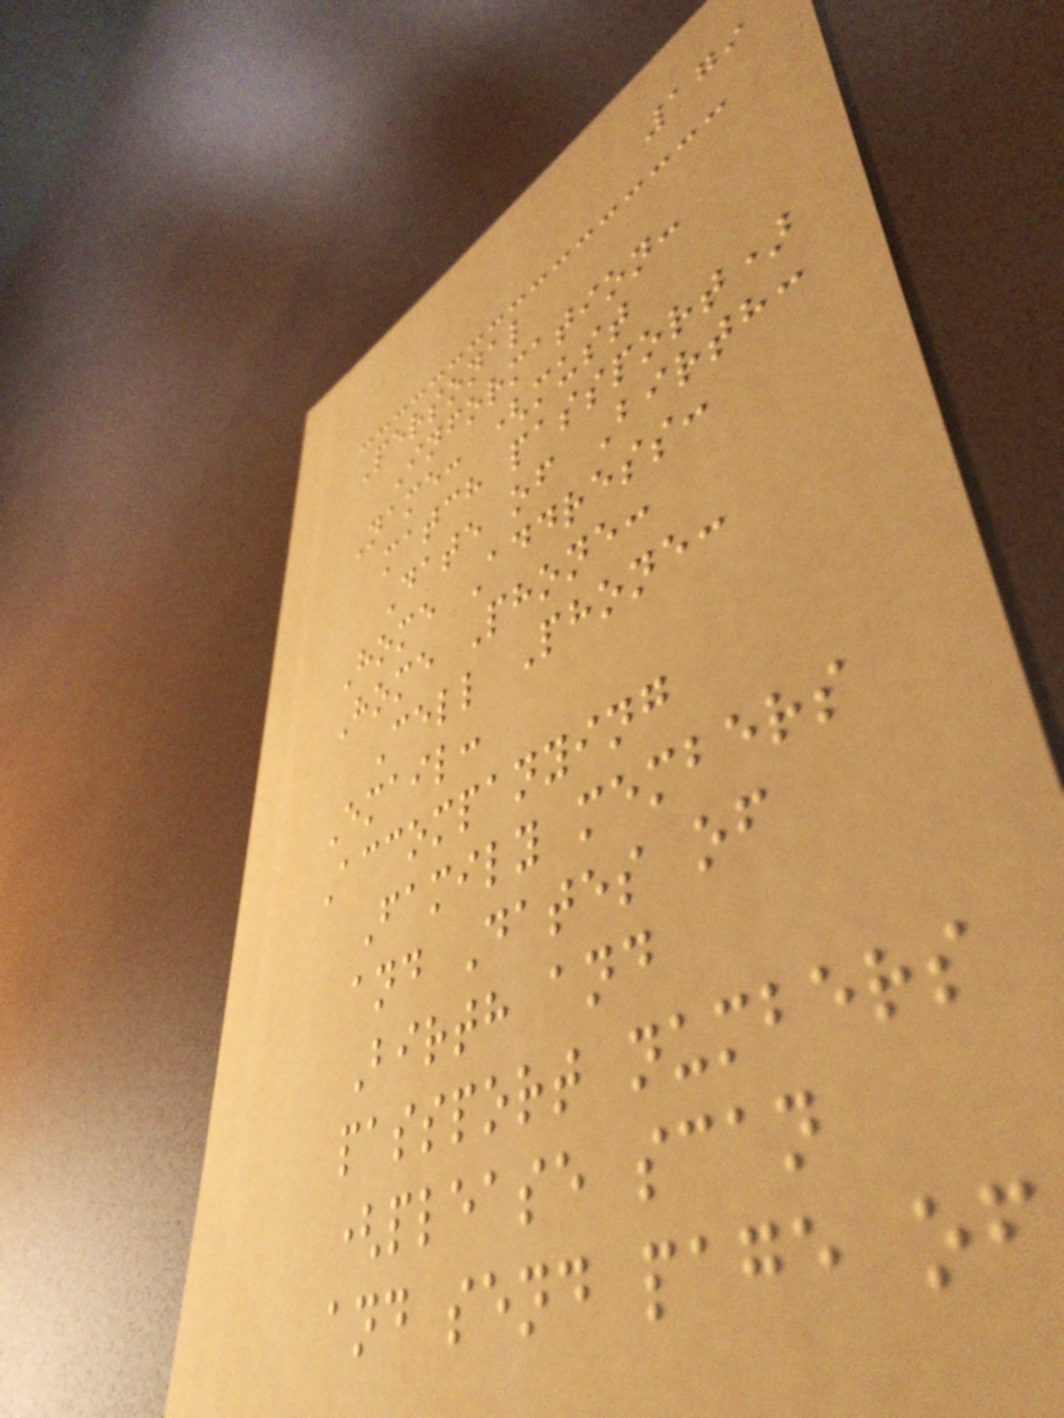179
Personal
Information:
Name: (must
match passport)
Date of Birth:
Home Address:
Home Phone:
Cell Phone:
Email:
Accompanying
Family members
and Dates of
Birth and
passport numbers
(please scan
and send page of
